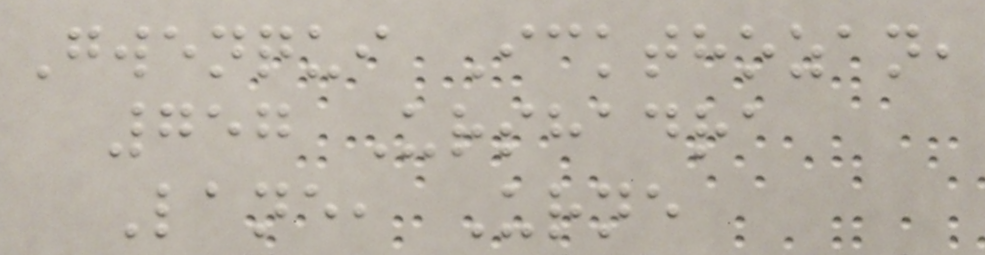Gwenqui Ickthozan,
757 Urshadra
Lane, Urne
